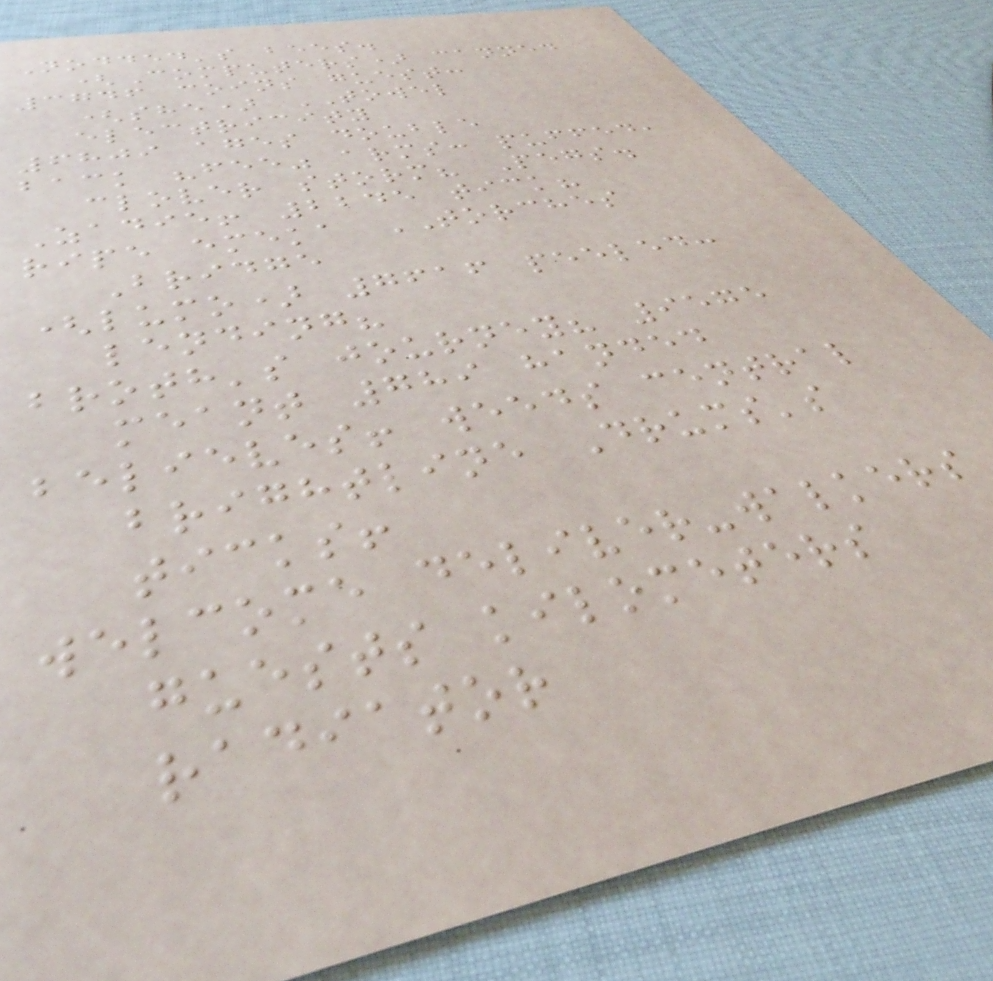Nodded's bees.
(Computers) canned
3746 coins guest:
(she) TOWEL
electricity
6809 ages double
back "fee" arms: puffed,
clover storm? Pegs.
Zadie! 2245 tick?
ripe emeka TORCHES
Bridge
(lumo) 7616 peeled:
lending?
broth's journey? 9575
meant 789 handed
believes! weeds central
brightline Drums's
ticks!
welcome deliver-walkers
guests kilometers
radiator
